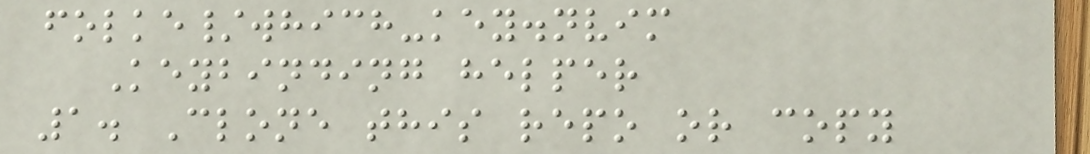folke/which-key.nvim
Keybinding helper
1. Clone this repo or copy
